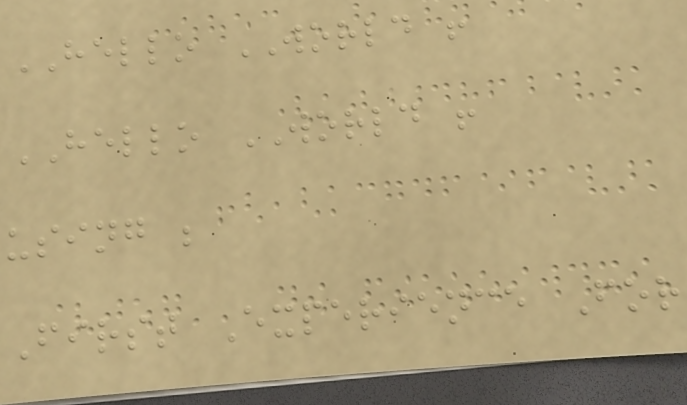HELLO WORLD !
HELLO WORLD !
using ;
First Experience For
